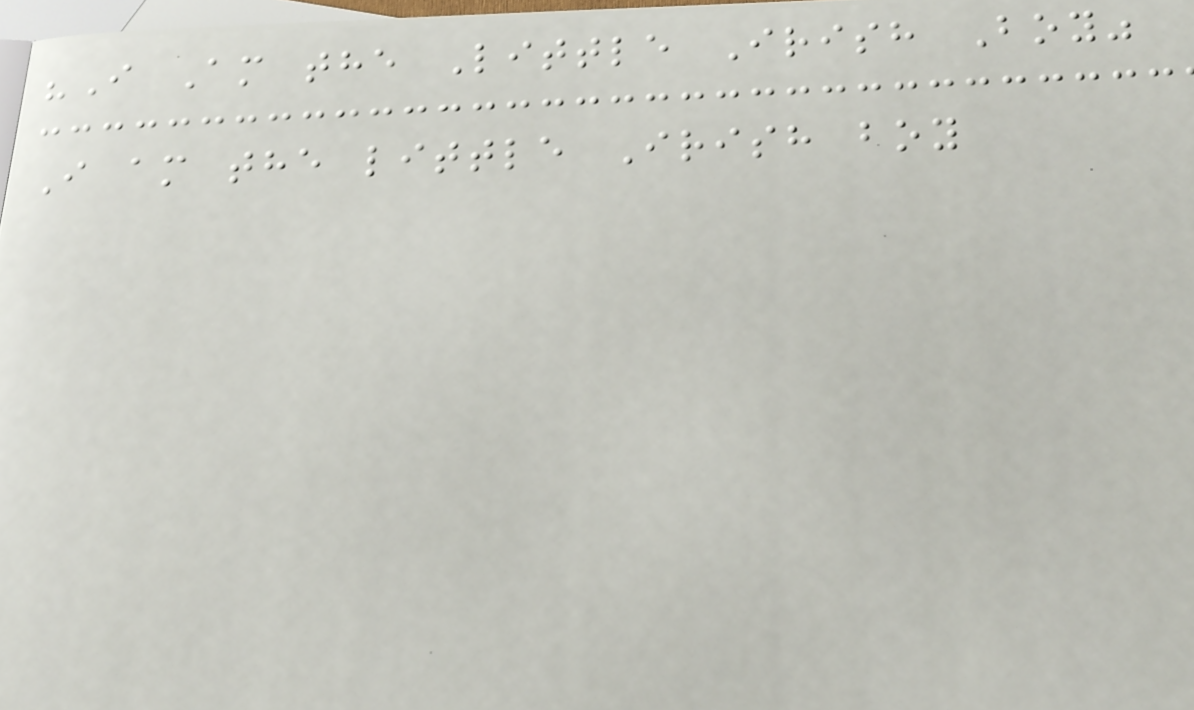"I Am the Little Irish Boy"
I am the little Irish boy
